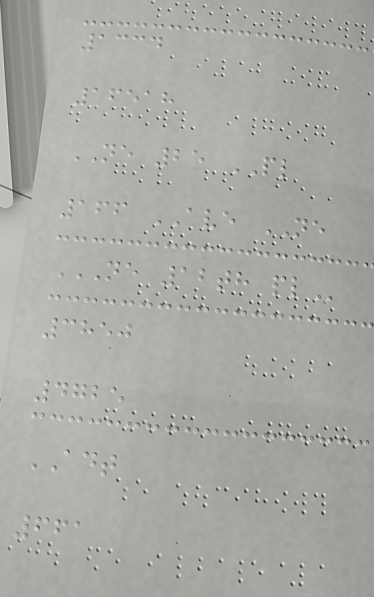1334
16518
NE 25 PL
166 AVE NE
NE 12TH PL
3850
4725
ADT
661
